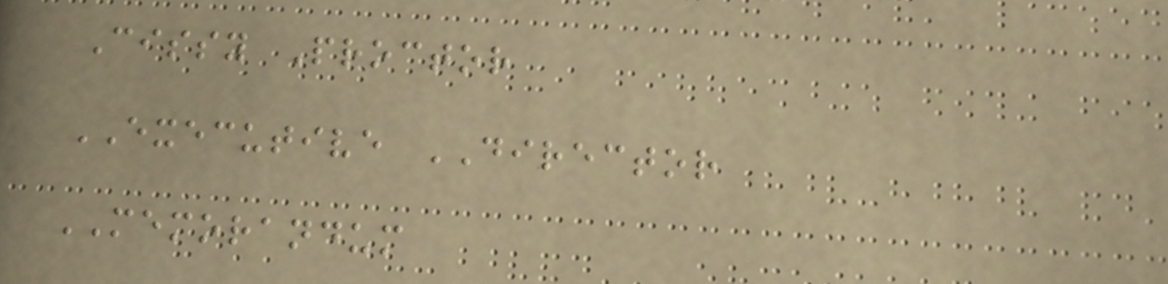Cissy Proctor
EXECUTIVE DIRECTOR
MEMORANDUM
